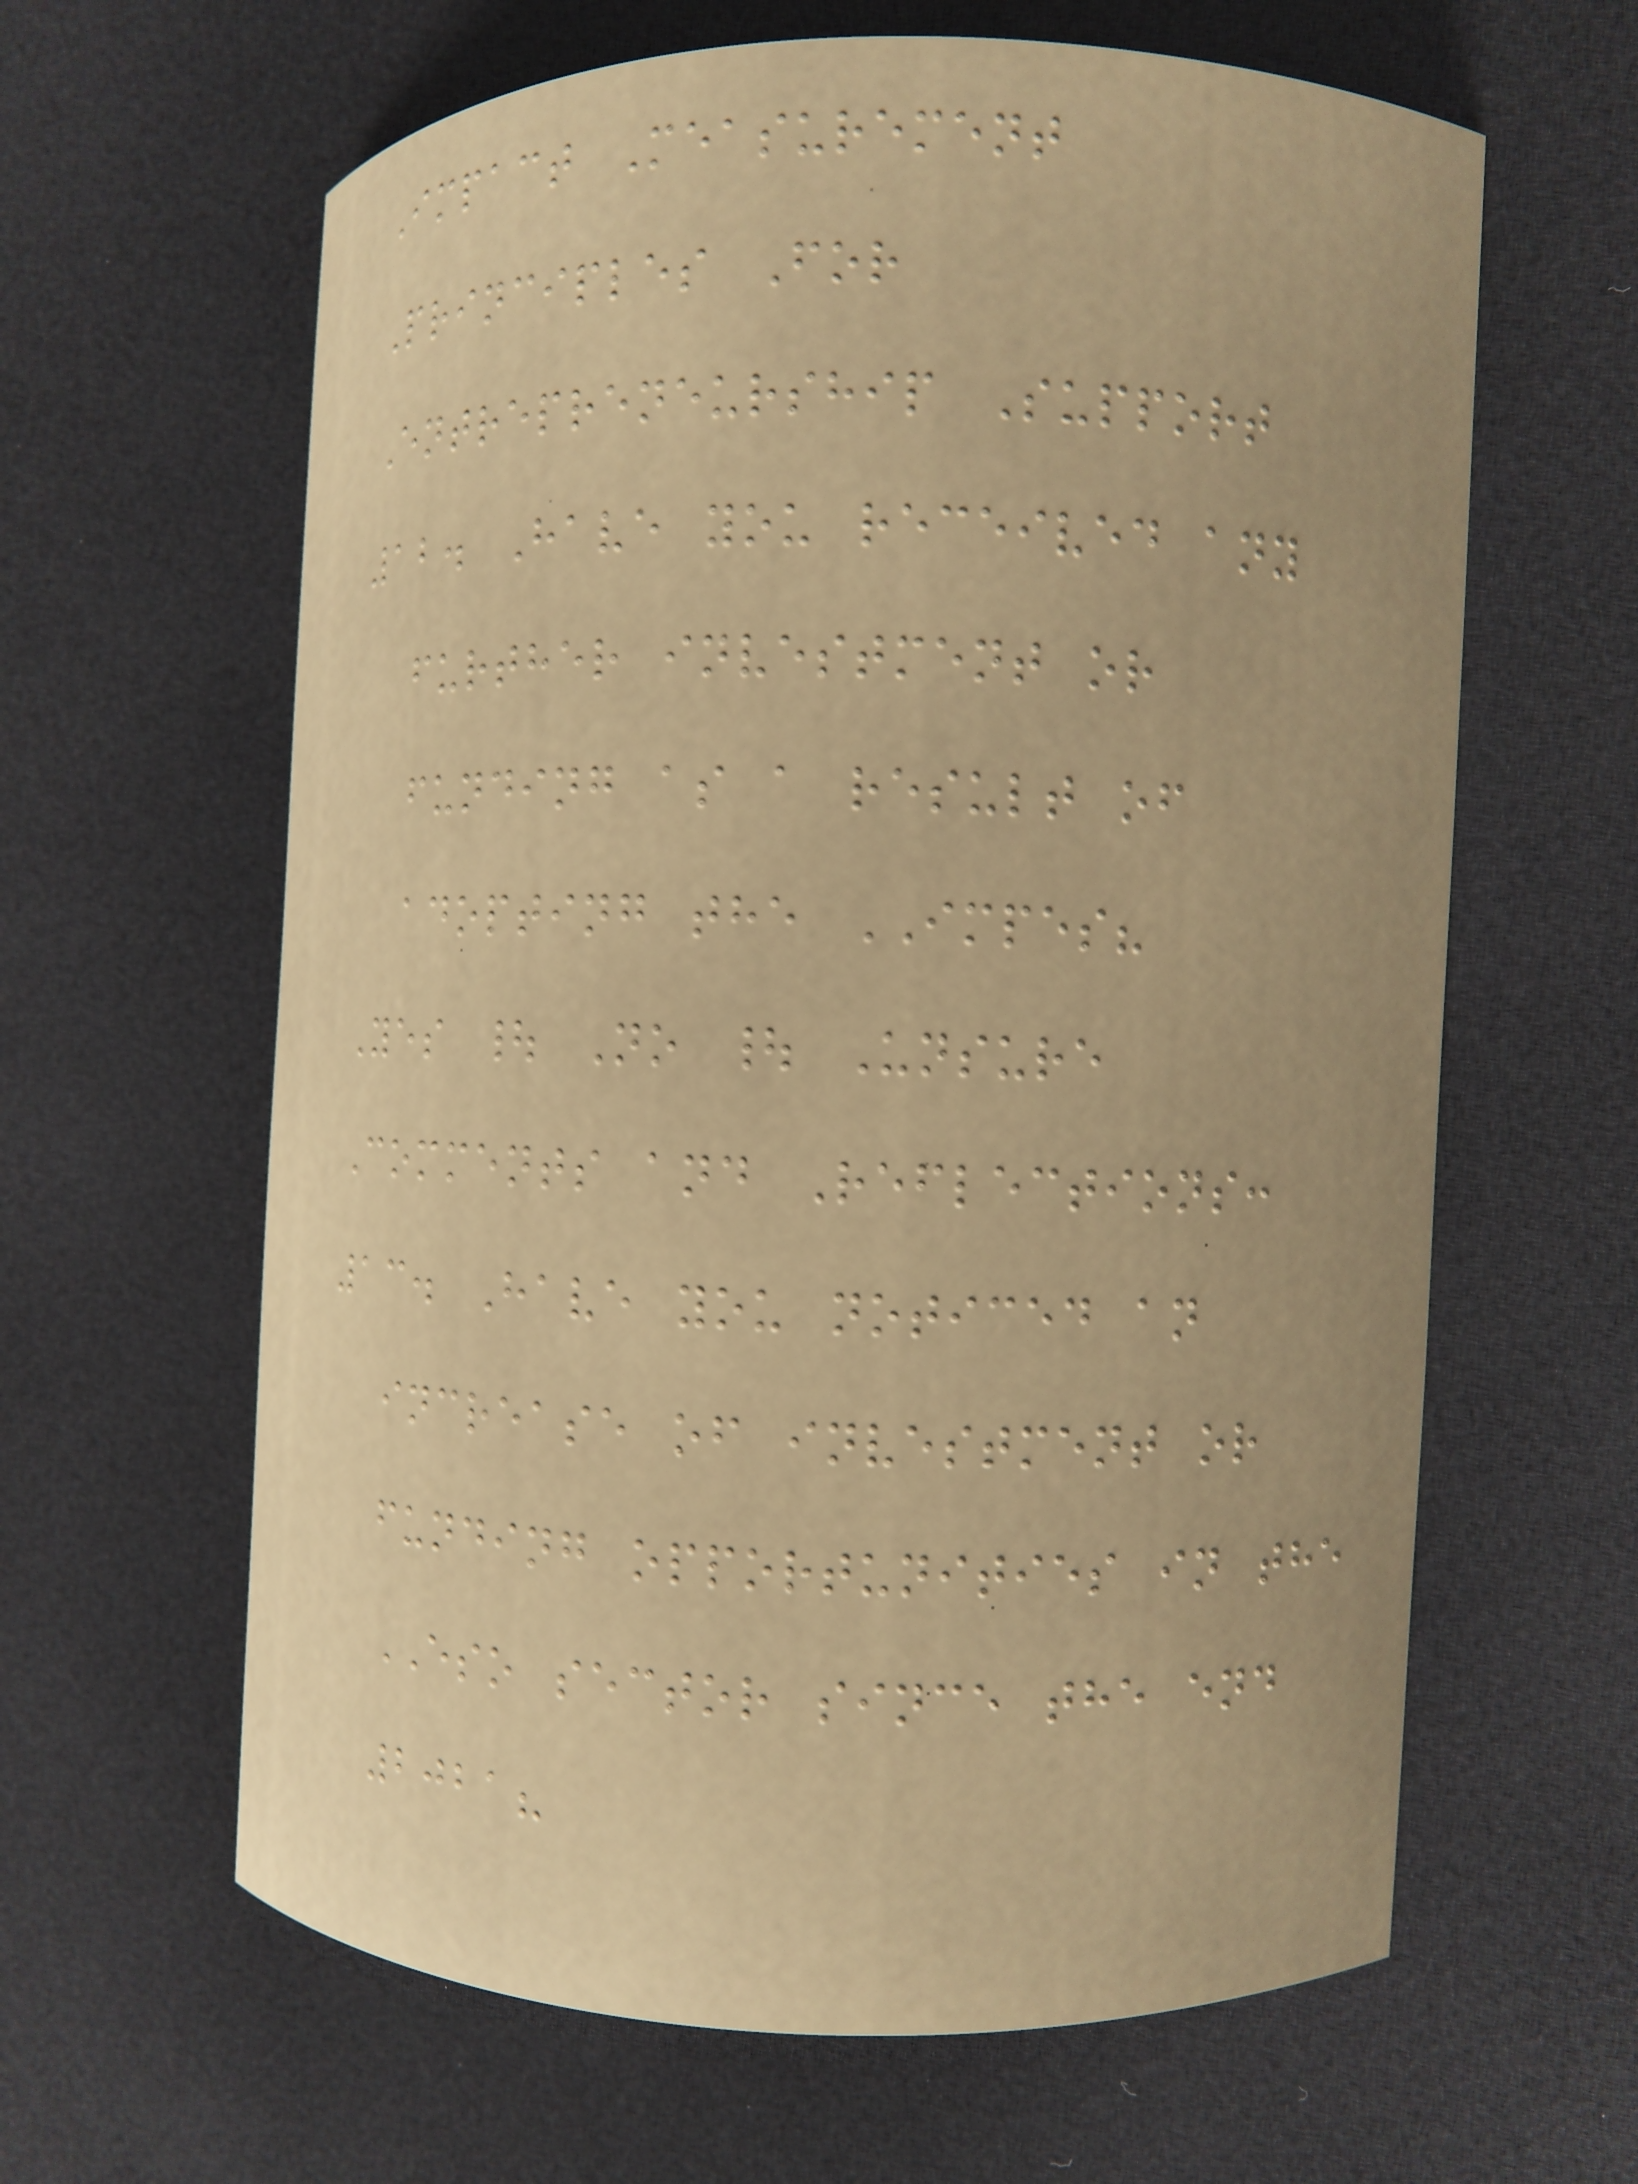Impact Measurement
Principles For
Entrepreneurship Support
12. Have you received any
further investment or
funding as a result of
adopting the IMPES?
Yes | No | Unsure
Comments and Reflections:
13. Have you noticed an
increase of investment or
funding opportunities in the
ESO sector since the end
2021?
